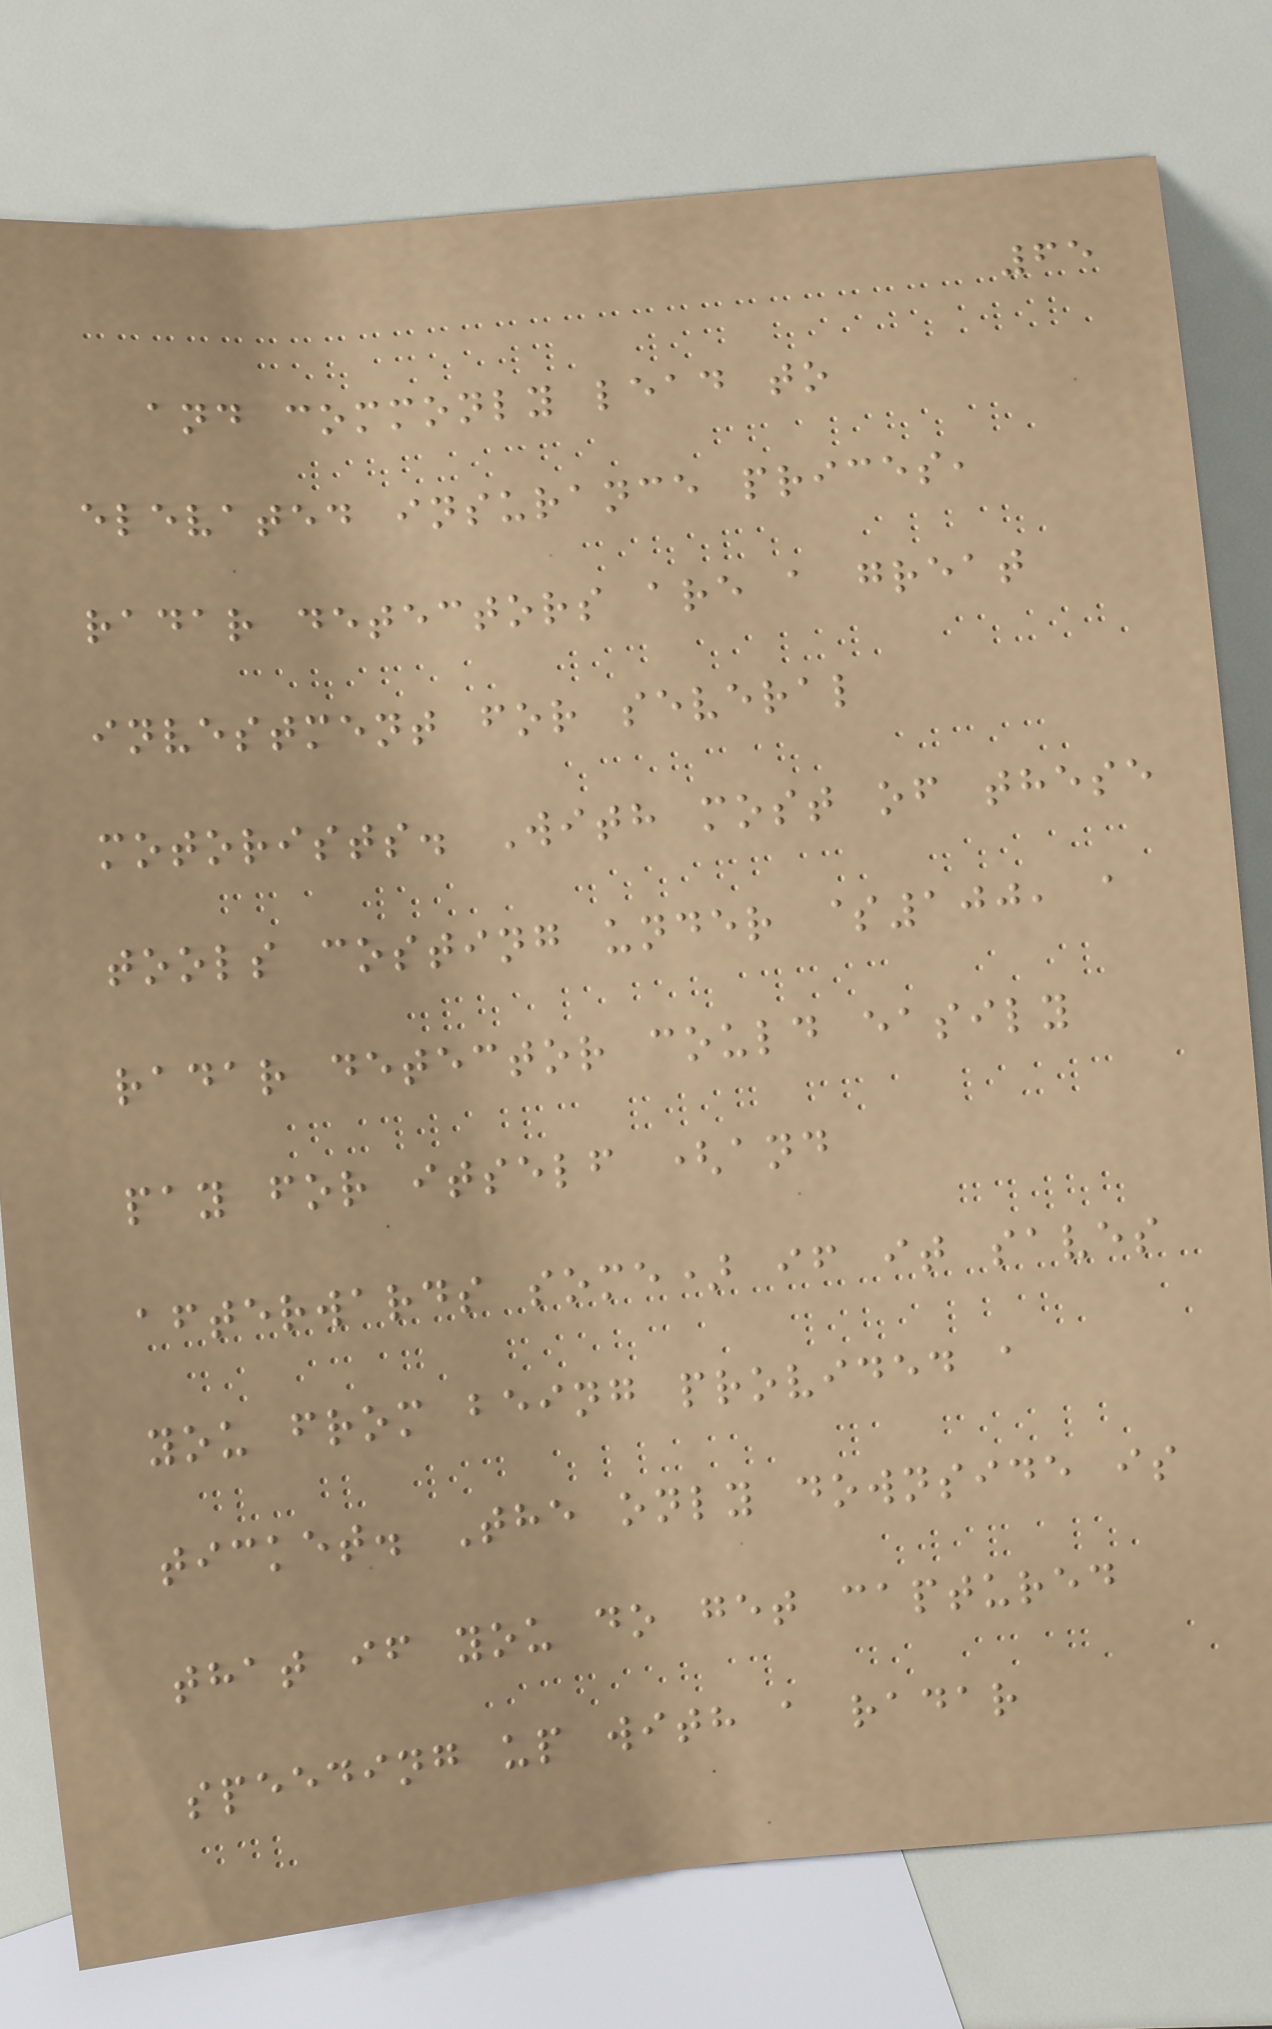65
and commonly lead to
elevated insurance prices,
radar detectors are a great
investment for several
motorists. With most of these
tools costing under $100, a
radar detector could easily
pay for itself (and
afterwards some) if it saves
you from being provided a
ticket. The only downside is
that if you do get captured
speeding up with a radar
